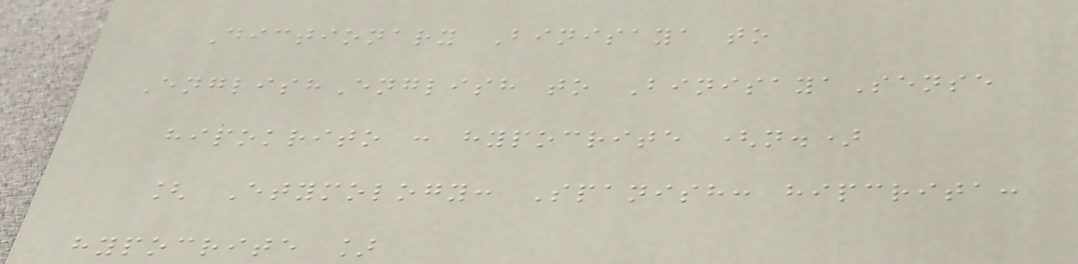Dictionary Binisaya to
EnglishEnglish to BinisayaSense
hipokrito : hypocrite (n.)
[ Etymology: Spanish: hipcrita:
hypocrite ]
